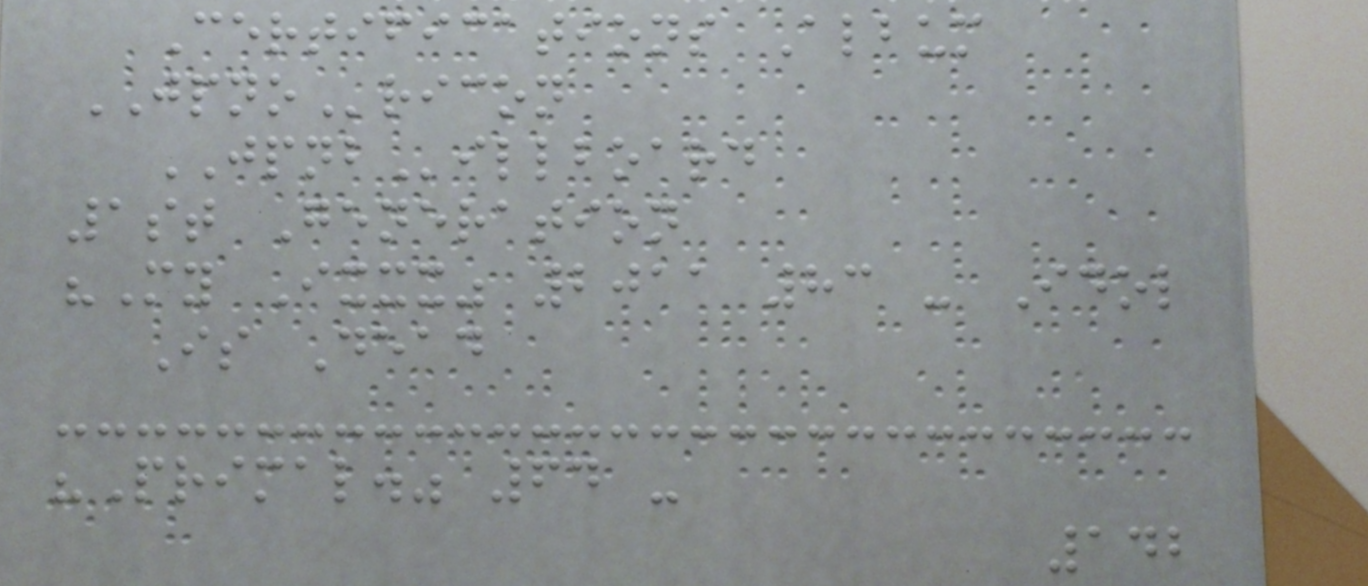Certifications Album
JPNOricon
JPNBillboard
1st Generation
"My Ixxx" 2011 83 - Idol
Is Dead
"Primal." 64 -
142
